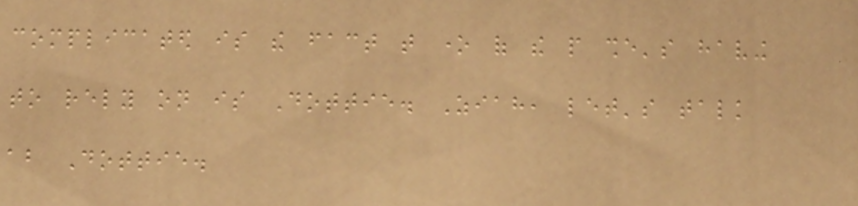complicated is the fact that one of the people she's having
to rely on is Dottie. Ziah, let's talk
about Dottie.
